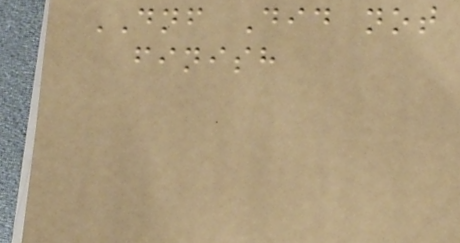DNF Did not
finish
